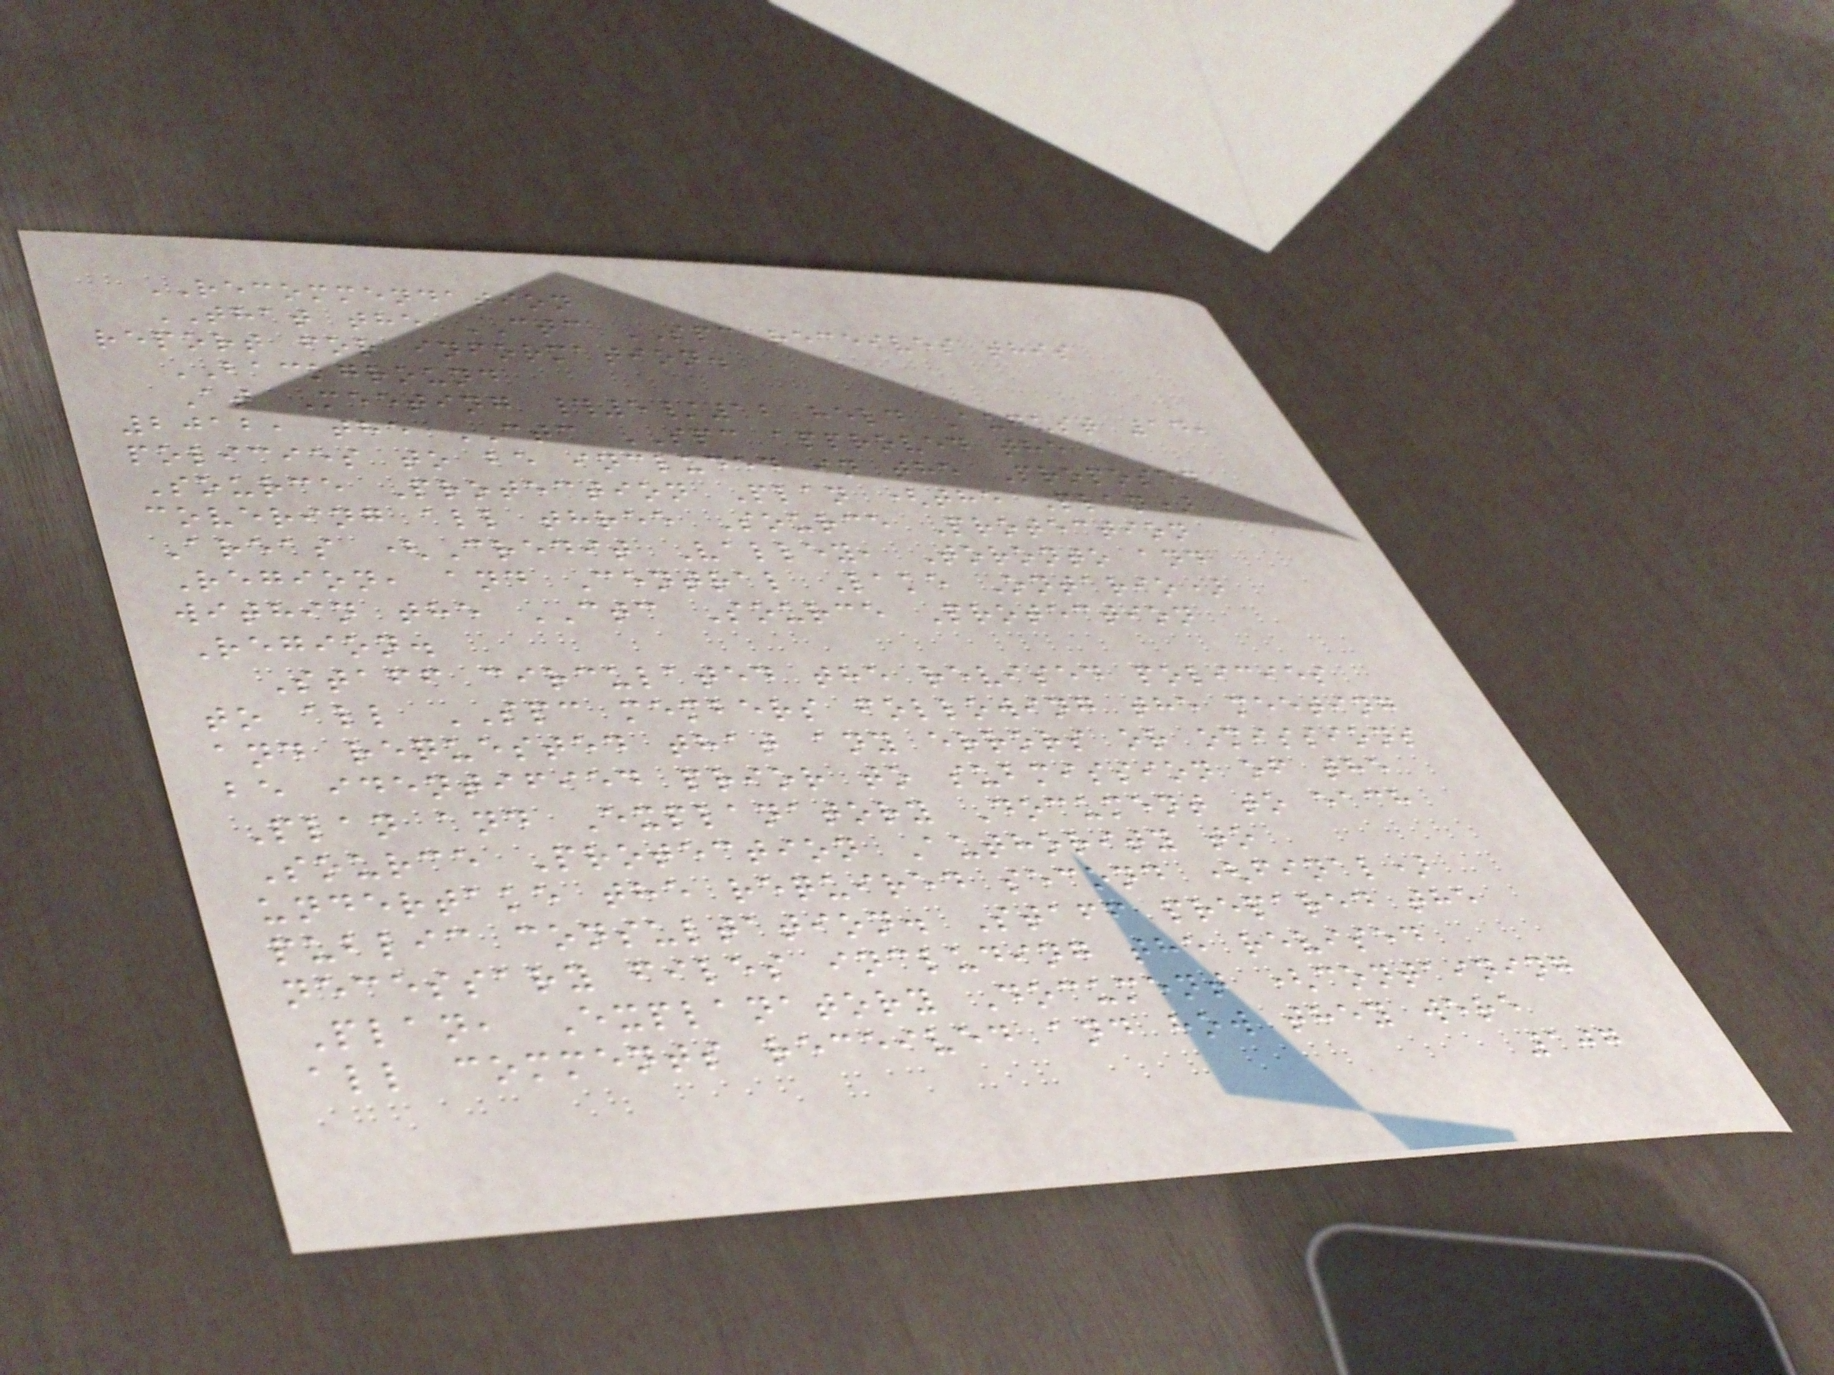RECOMMENDATION
THAT the CTC SPC receives this
report for information.
BACKGROUND
At Meeting #5/12 held August 14,
2012, the CTC SPC approved the
policies to be included in the Proposed
Source Protection Plan (the Plan)
covering all three Source Protection
Areas (Credit Valley, Toronto and
Region, and Central Lake Ontario)
within the CTC Source Protection
Region.
Staff circulated the revised policies
to all SPC members following the meeting
and requested that any errors or omissions
be identified prior to submission of the
Plan and Explanatory Document to each
Source Protection Authority to
undertake the required second (final)
public consultation. Staff prepared the
necessary files including the revised
Plan, Explanatory Document (containing
all comments received and how they were
107
